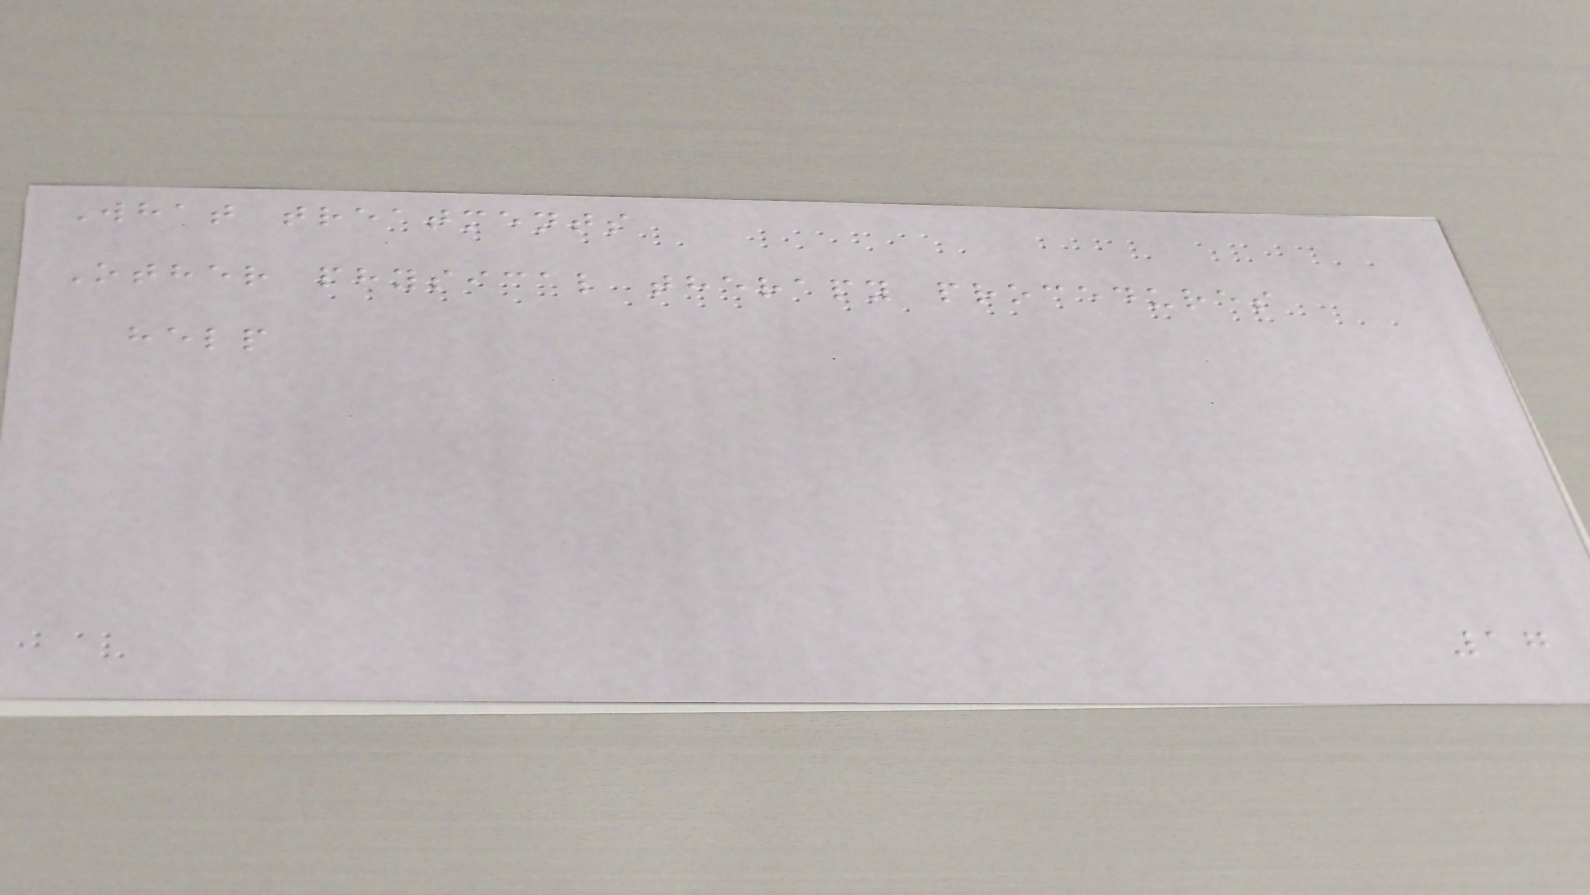What treatments
Other physical therapy procedures
help
17
